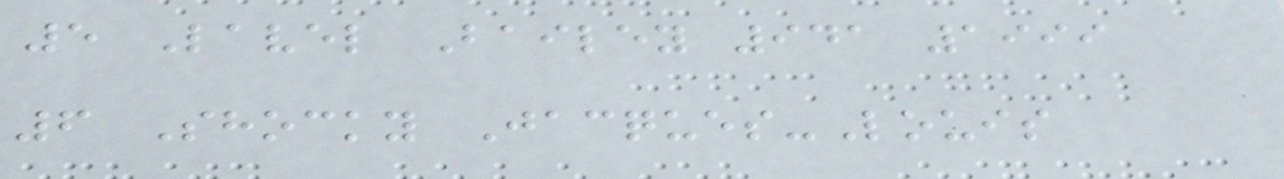5 Lavel Bailey 941 1999
6 Shocky Jacques-Louis
